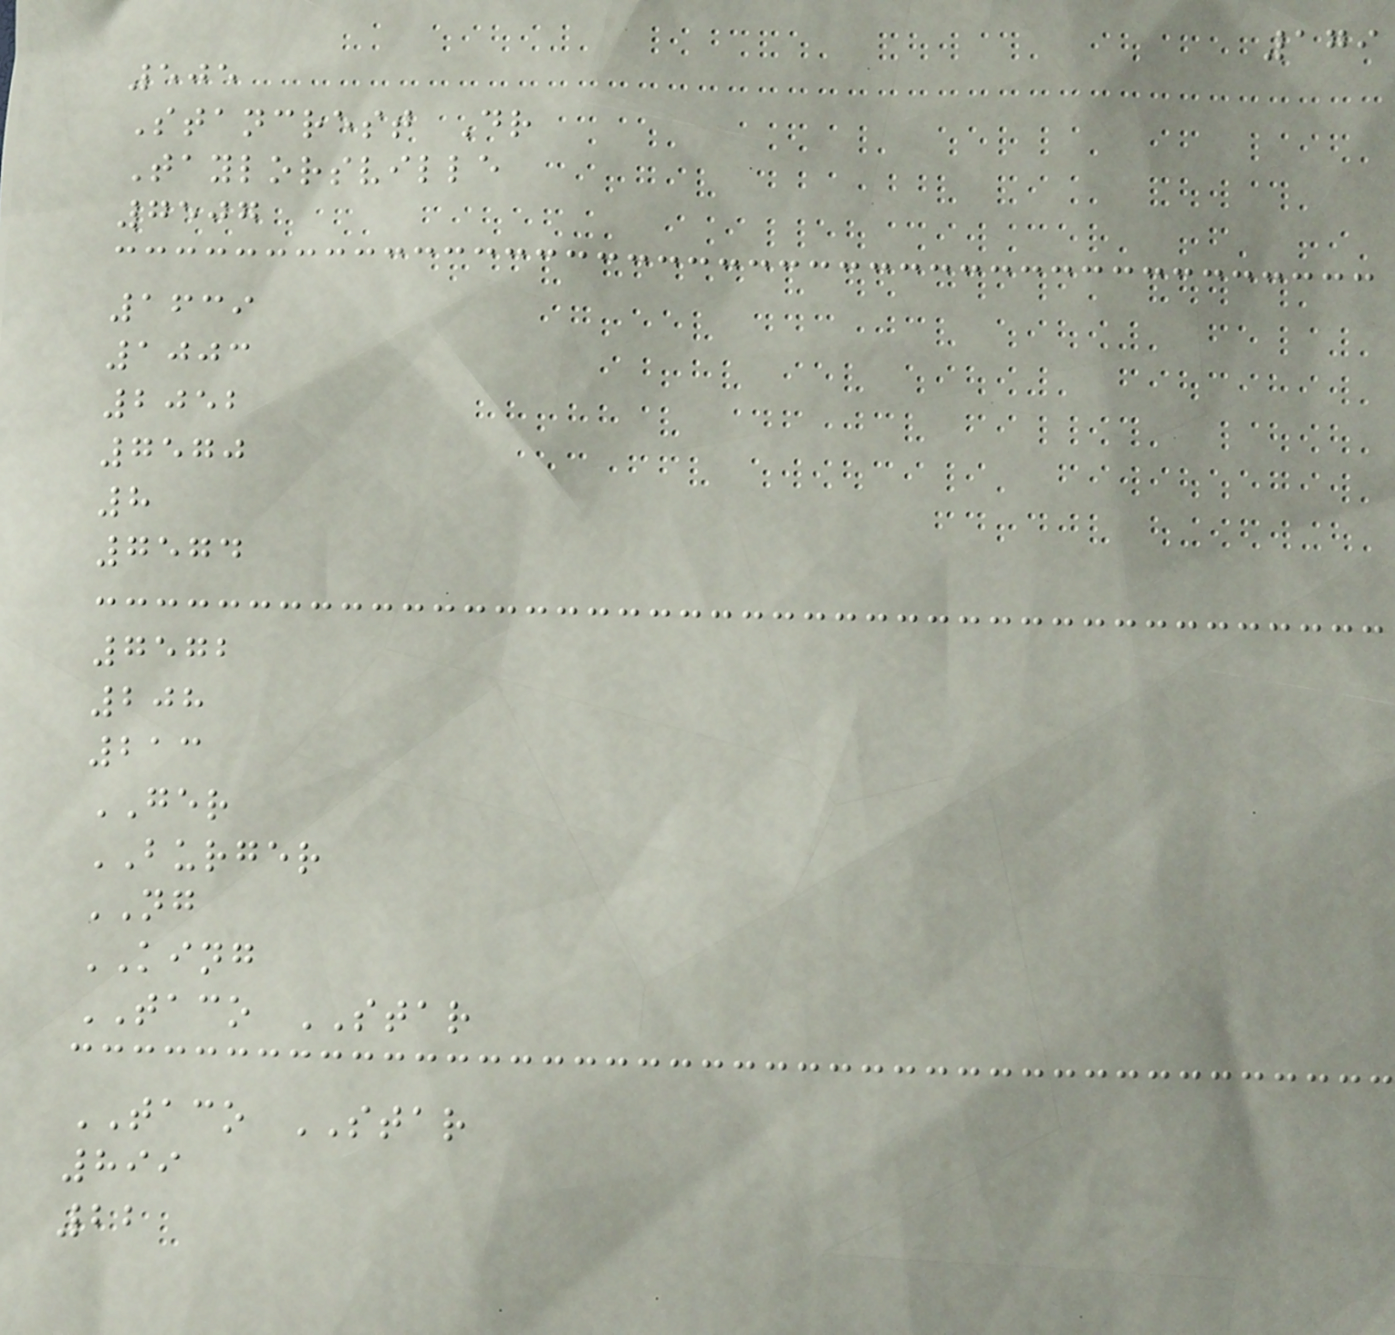179
505
Stancrest Dr
Taylorsville
7507
1639
1003
2052
7570
8
7574
7572
208
213
GER
BURGER
NG
KING
TACO STAR
TACO STAR
899
22
